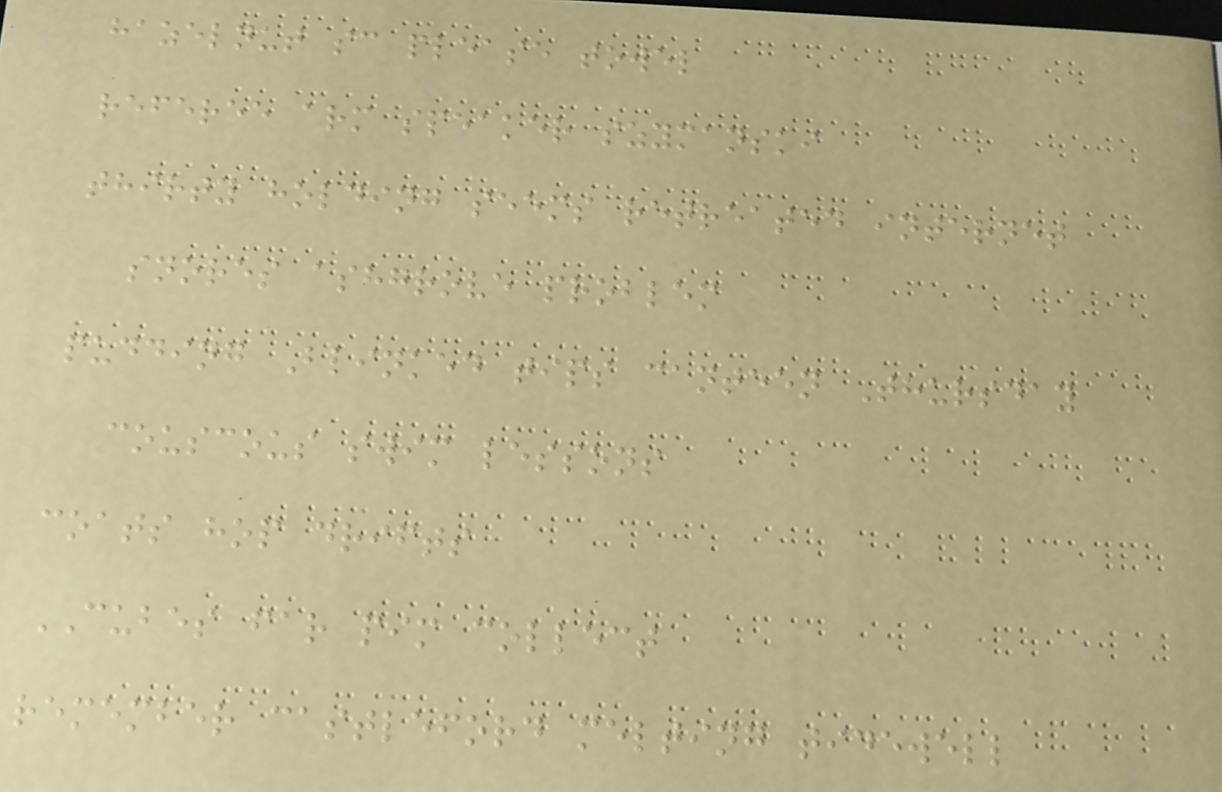hazelnut sc please towel
referee arm speaker szymanski
thirty holding seems retreated internet
snores ashgrove problem
pudding Blinked tips canteen Thursday
couscous swim lessons
coats hop drifts
CUBES far pim collect
remember castleford melting tidewell
